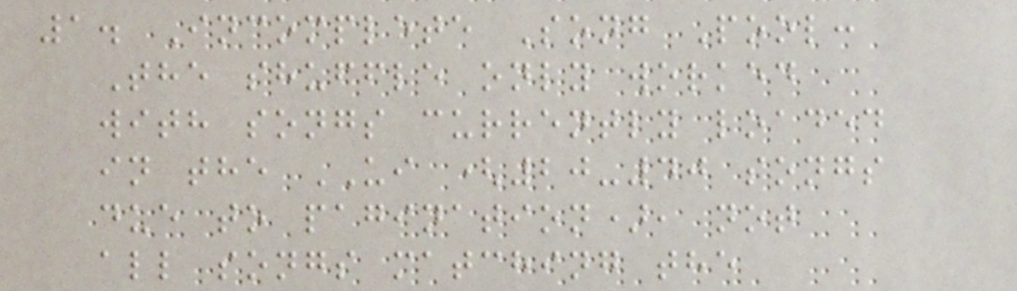1. Incomplete Song Pool:
The shuffle only worked
with songs currently loaded
in the UI (20-40 songs
due to pagination), not
all songs matching the
